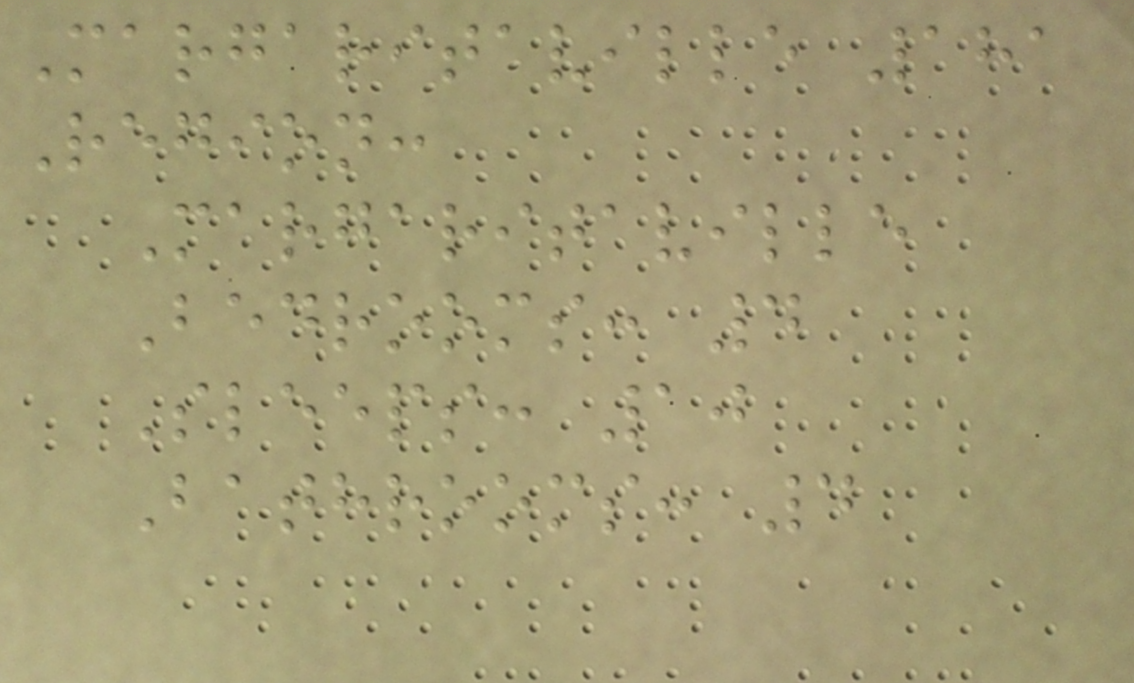Margaritaville 181
Region:
Margaritaville
Bedrooms: 4
Sleeps: 10
Bathrooms: 4
